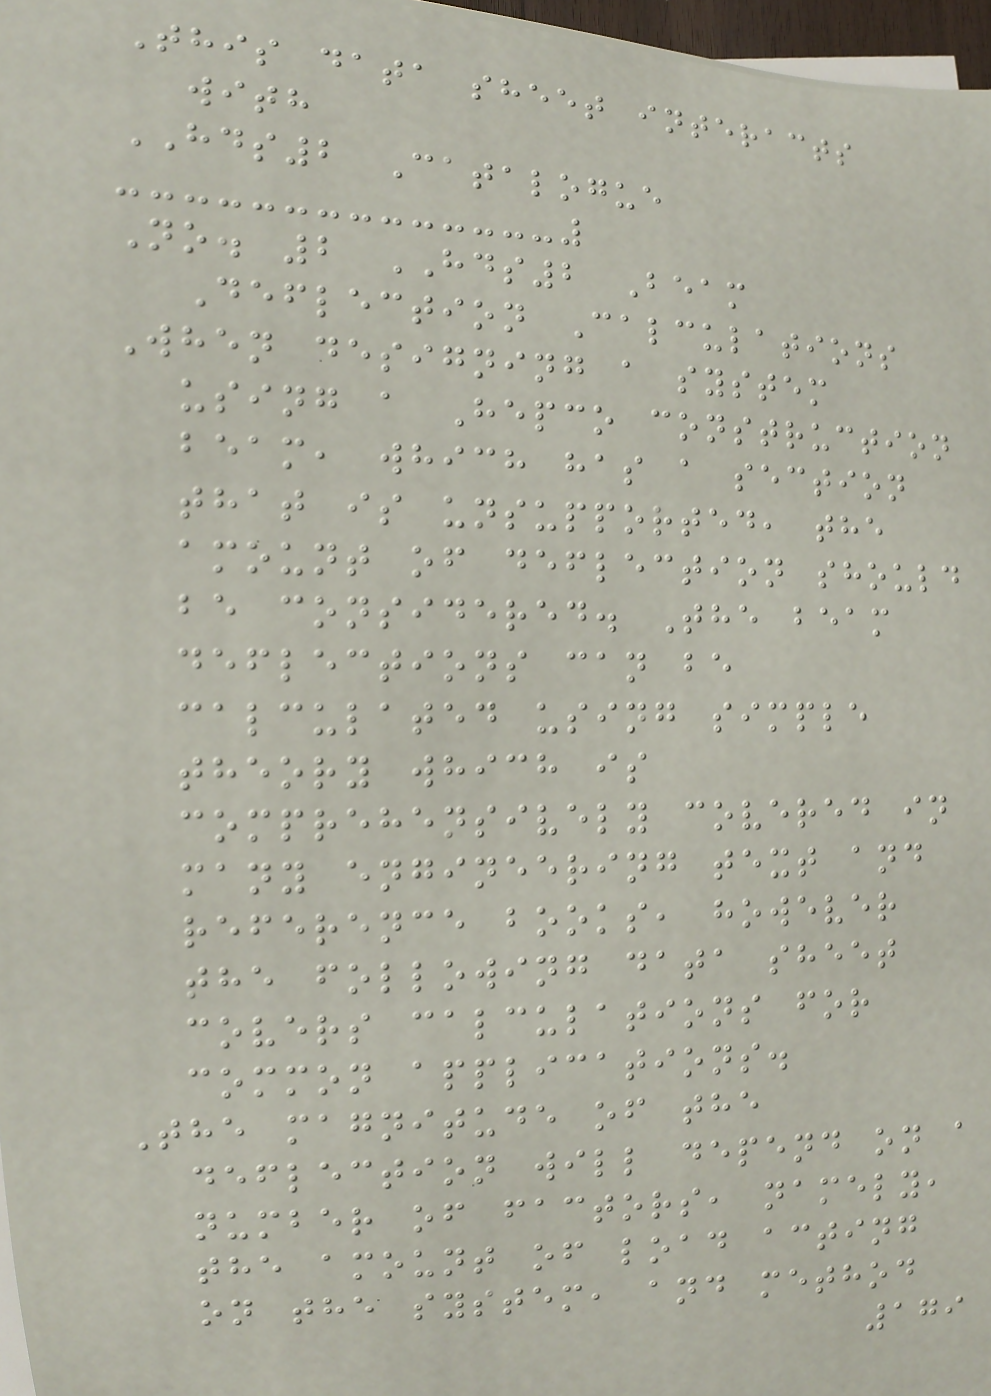This data sheet interacts
with
HDS2 Catalogue
No. 2 HDS2 Beam
Deflection Calculations
When designing a system
using a Hepco construction
beam, which has a section
that is unsupported, the
amount of deflection should
be considered. The beam
deflections can be
calculated using simple
theory which is
comprehensively covered in
many engineering text and
reference books, however
the following data sheet
covers calculations for
common applications.
The magnitude of the
deflection will depend on a
number of factors, namely,
the amount of load acting
on the system, and method
179
